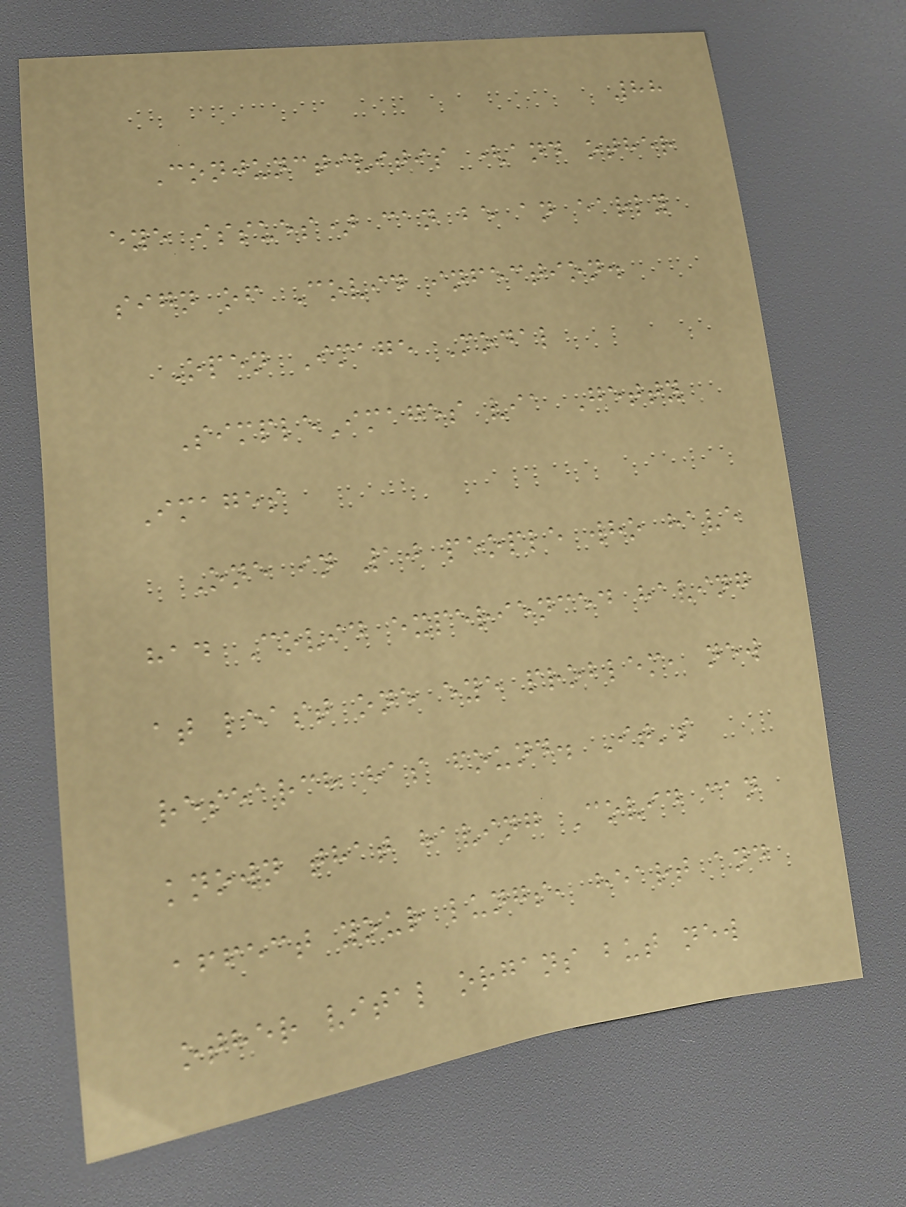88
Conjunctivitis (and other
eye issues) can be an early
sign of Covid infection.
Open Image Modal
SimpleImages via Getty
Images
One in 10 people who have
had Covid experienced having
at least one eye problem, new
research has found. It's
known that having Covid can
affect your lungs, heart and
other vital organs but new
